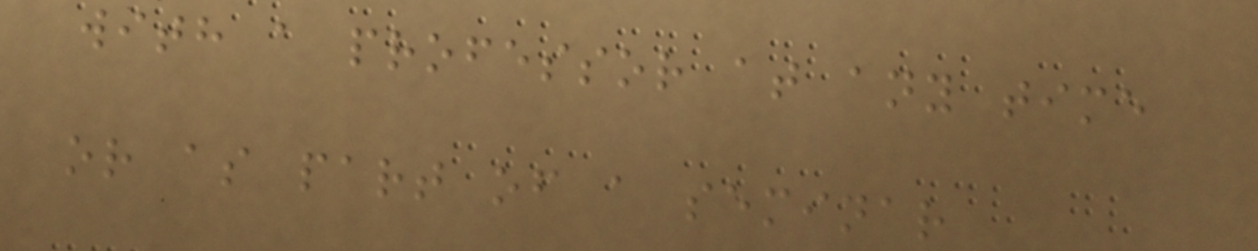with a professor at any time
or as part of a seminar
